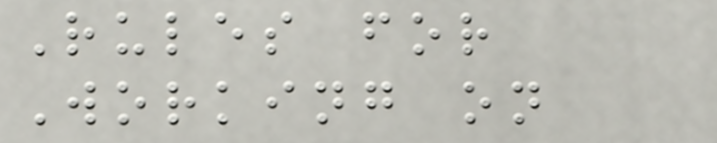Rules for
Working on
